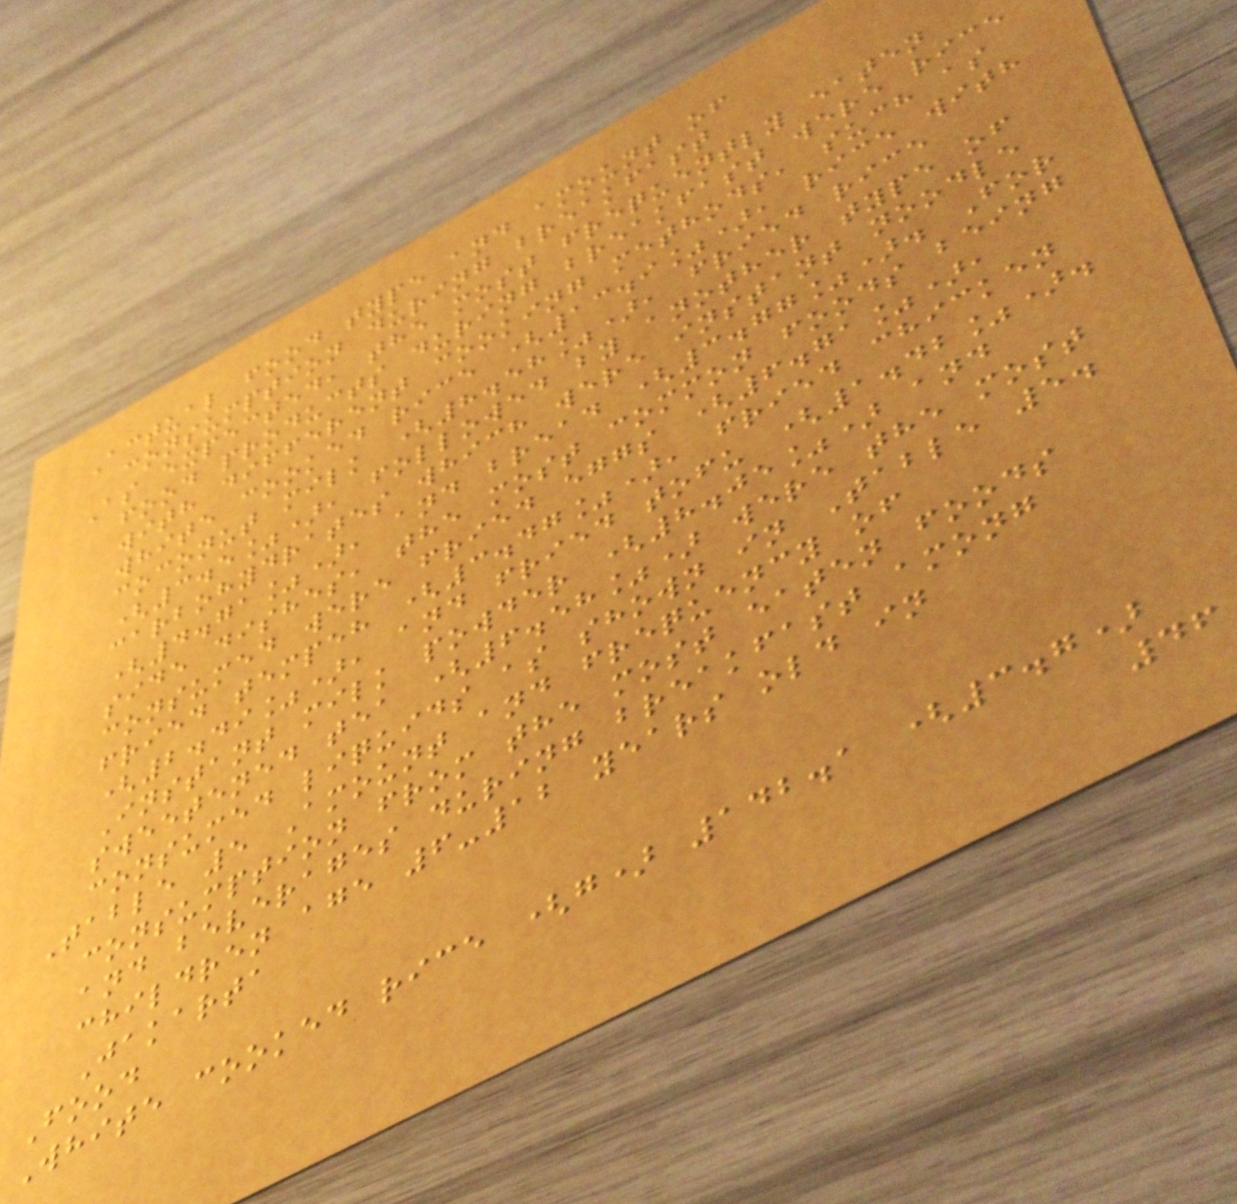Actual food type and amount of
consumption during breakfast
As expected, the most frequently eaten
food products during breakfast were rice
with different cooking methods, such as
white cooked rice (13.9%), rice with
coconut milk (8.58%), fried rice
(3.5%), followed by another type of
carbohydrates which were instant noodle
(4.71%), and bread (3.77%). For
side dishes, the most common foods being
consumed were fried eggs (6.71%),
fried tempeh (3.47%), fried chicken
(2.49%), and fried tofu (1.42%).
Instant milk powder (8.05%) and
sweetened tea (6.58%) were the most
consumed liquids as shown in Table 5.
Table 5 Amount and frequency of
consumption from the most eaten foods
and beverages during breakfast among
children age 6-12 years old in
Jakarta
Food
White cooked rice (g) 142.1 (3.7)
46
